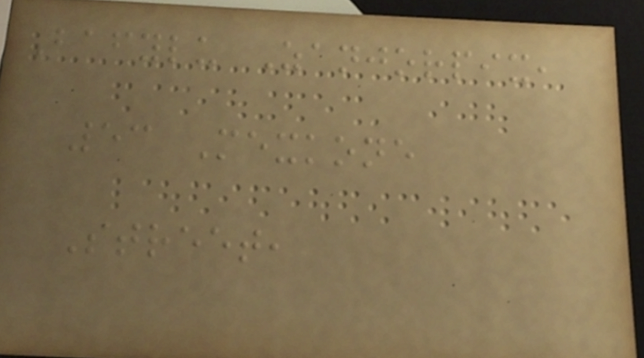Bafylu Zanjorpix,
53 Mexkone
Street,
